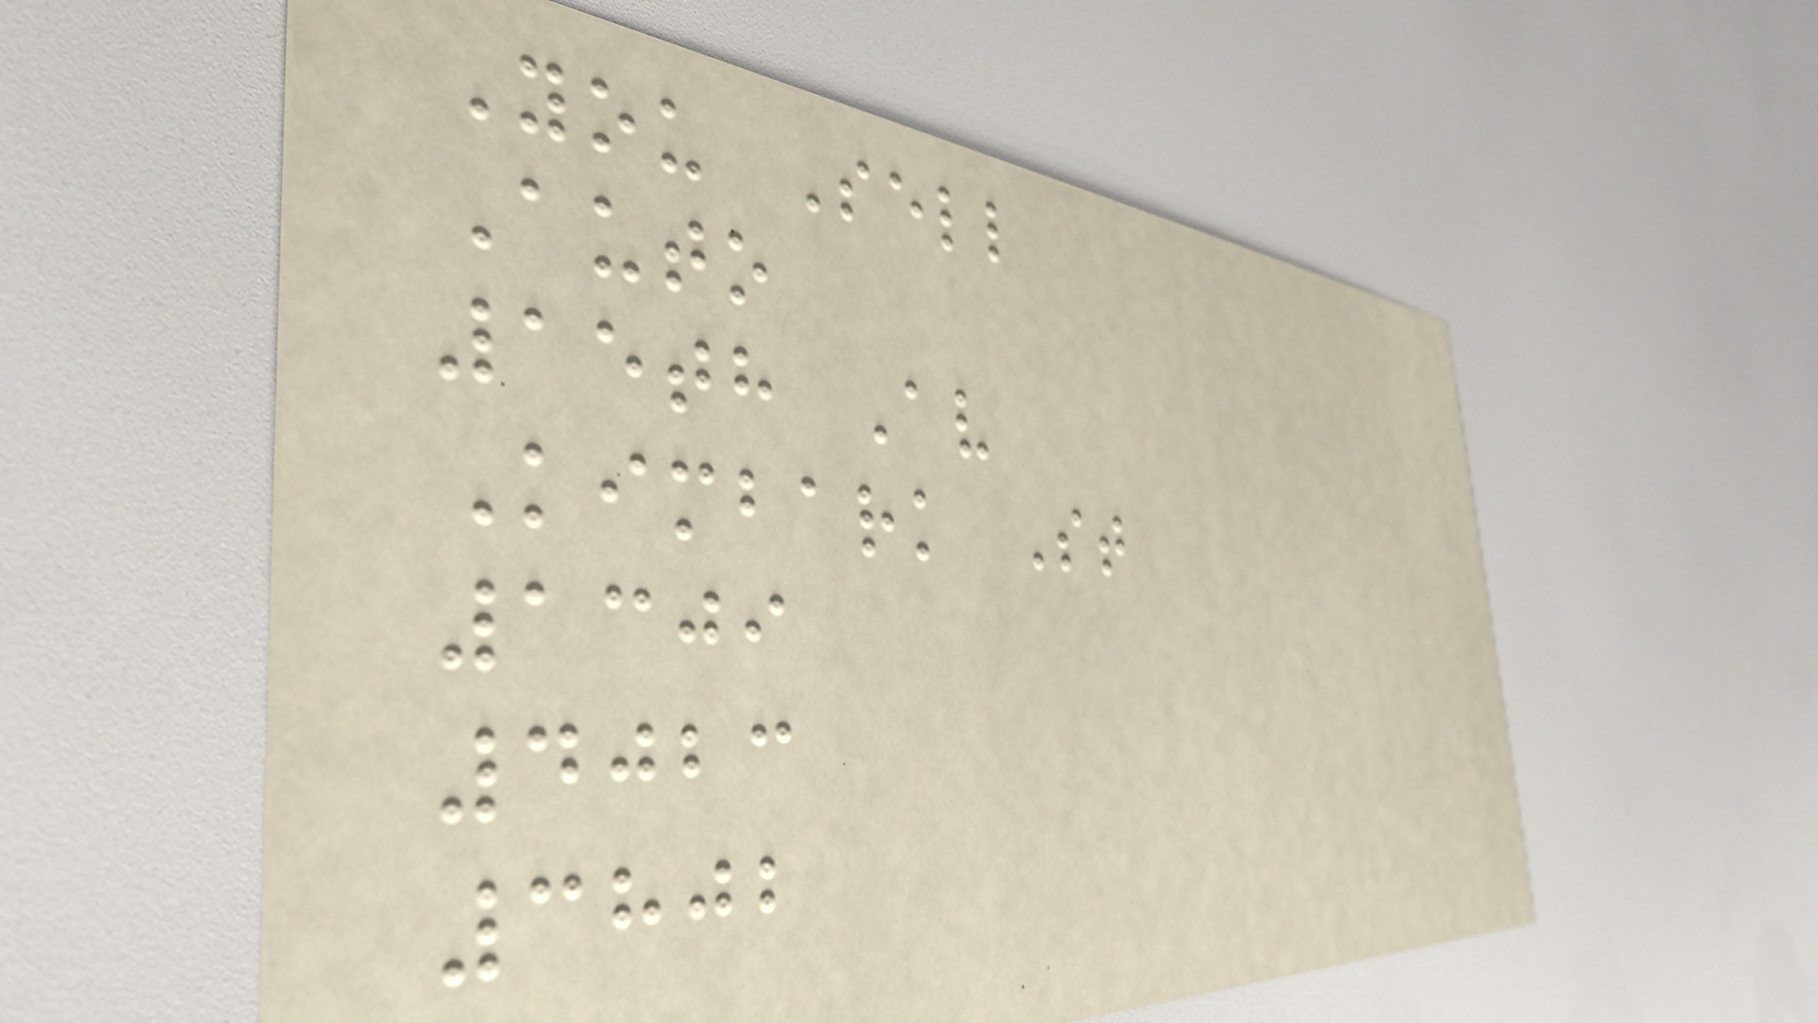You Sell
Auto
15th Av
Kimbark St
1309
4023
3802
